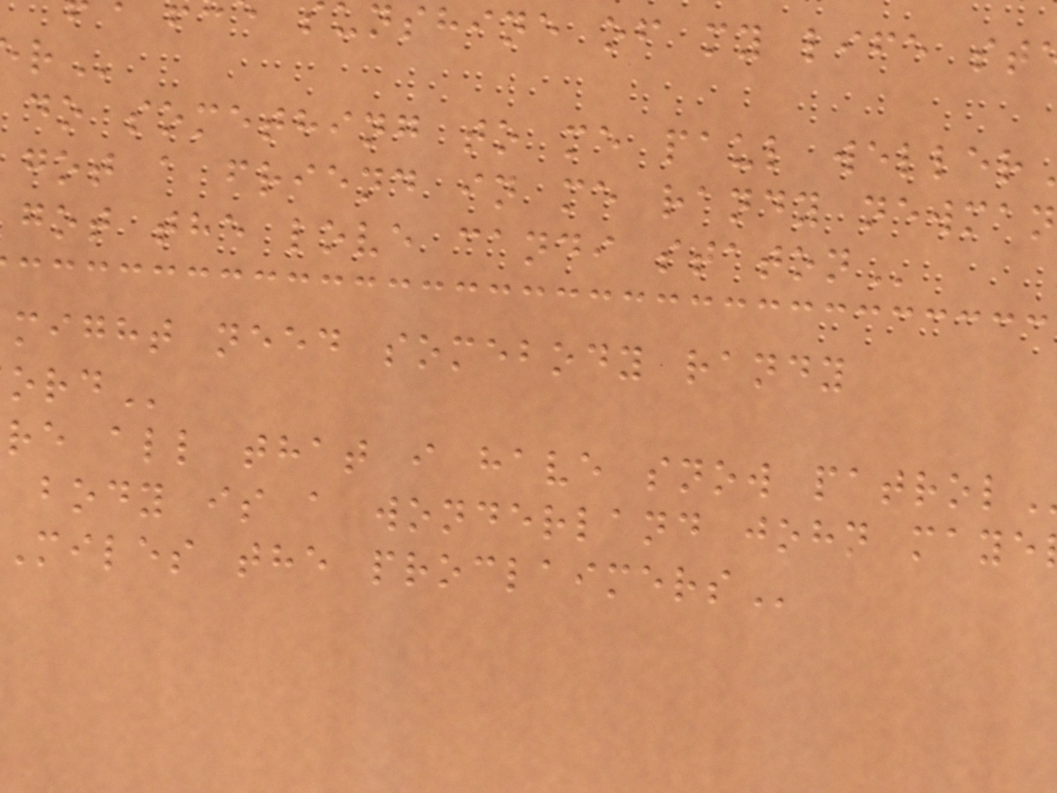unshine of my life
do something to me paul
got a friend in me randy
got the love candi
might need somebody randy
re all that i have snow
body is a wonderland john
miles the
